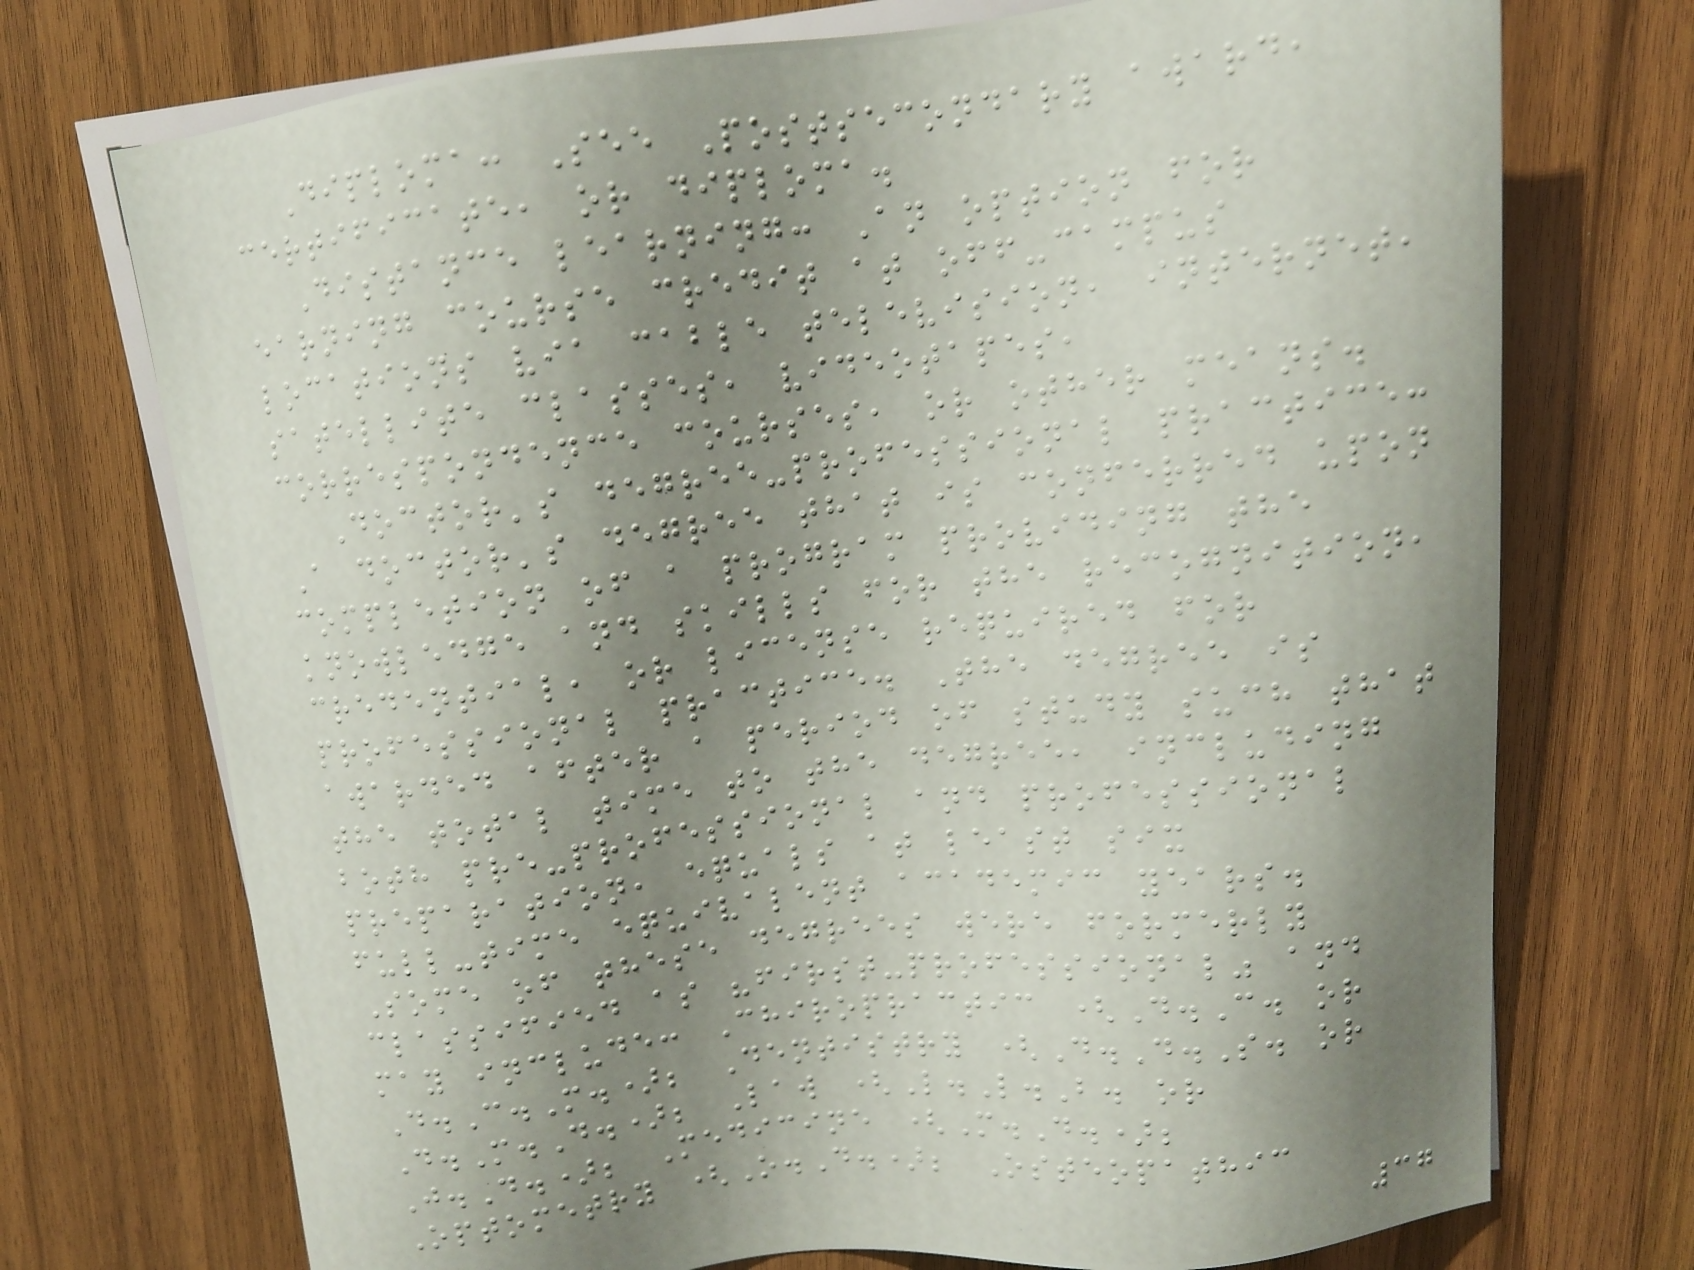Diploma: See Postsecondary award,
certificate, or diploma.
Distance learning: An option for
earning course credit at off-campus
locations via cable television, internet,
satellite classes, videotapes,
correspondence courses, or other means.
Doctor's degree-professional practice:
A doctor's degree that is conferred upon
completion of a program providing the
knowledge and skills for the recognition,
credential, or license required for
professional practice. The degree is
awarded after a period of study such that
the total time to the degree, including
both pre-professional and professional
preparation, equals at least six
full-time equivalent academic years.
Some of these degrees were formerly
classified as "first-professional" and
may include: Chiropractic (D.C. or
D.C.M.); Dentistry (D.D.S. or
D.M.D.); Law (L.L.B. or
J.D.); Medicine (M.D.);
Optometry (O.D.); Osteopathic
37
